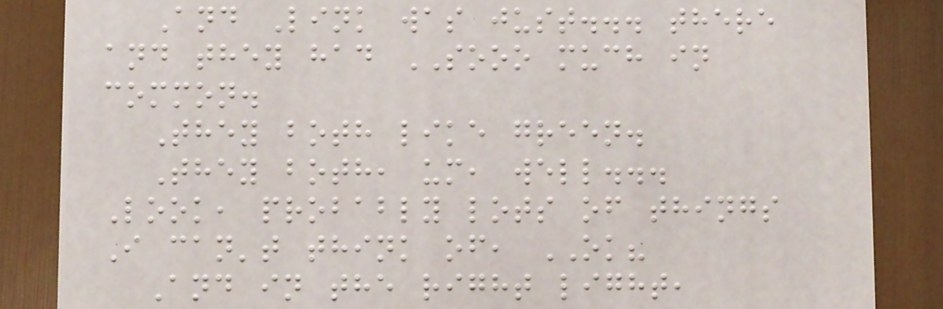And Link was just... there
and they had SOOO much in
common.
They both like green.
They both, um, well...
Look, probably lots of things
I can't think of, OK?
And in the right light,
